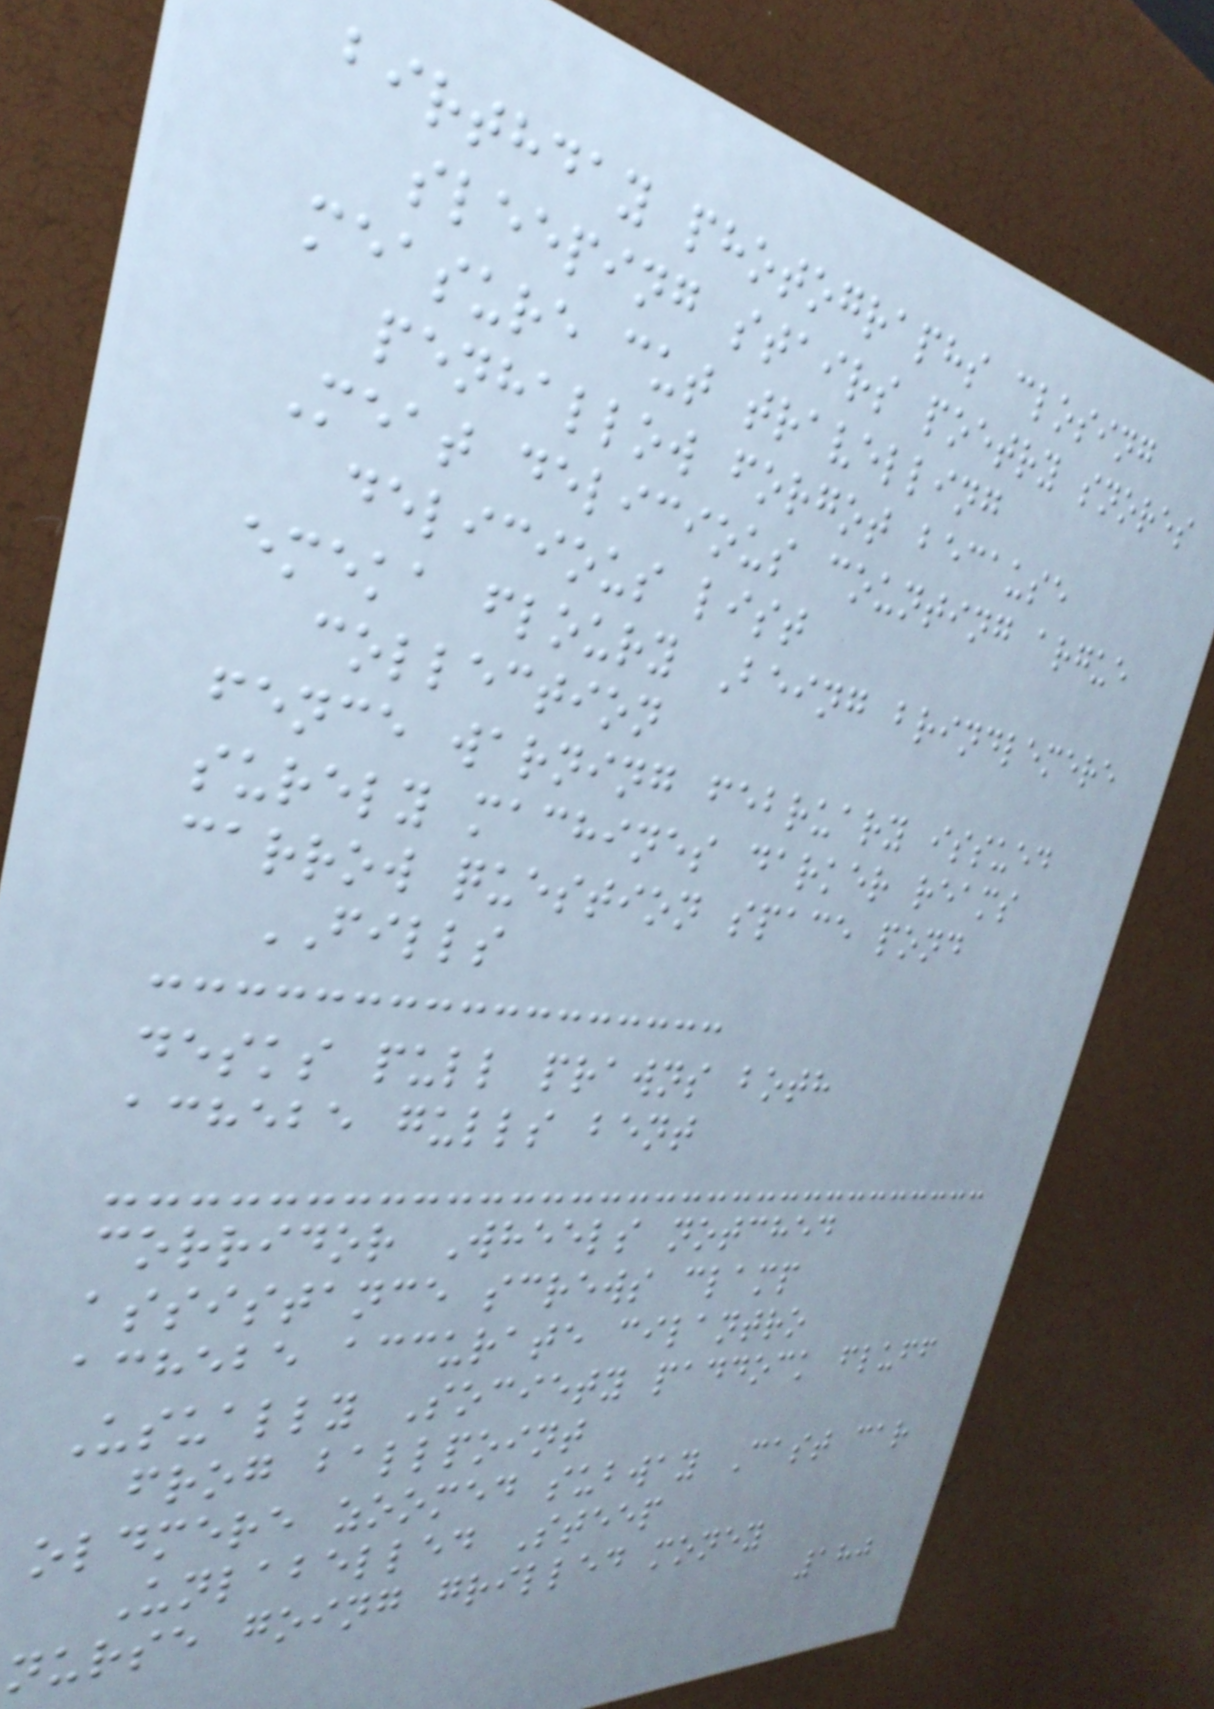birthday photographs closing
sleeping stairs poetry snores
measure cut travelling
penhallow forgot because
Meat delicious counting argue
delicious list
emeka floury Being brindlemere
collection
fence warning february issued
surely machines darker reams
carrow question space pond
FILLS
desks pull prawns both
achebe gulls bent
corridor Wheels notched
assistance screws clamp
achebe accurate cilantro
Usually Society paddock fluff
frog ballpoint
oldmere zoomed subway Cast car
Unlabelled Steep
nurse going grilled money
180
